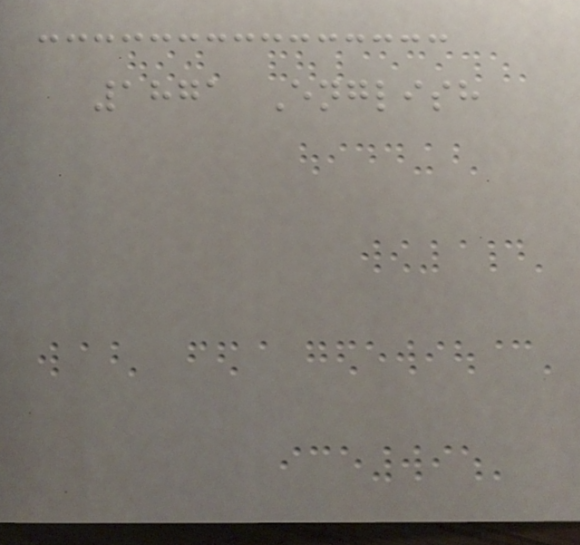1871 English
